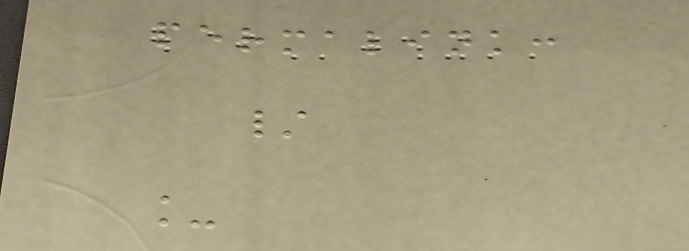permalink:
/
_
